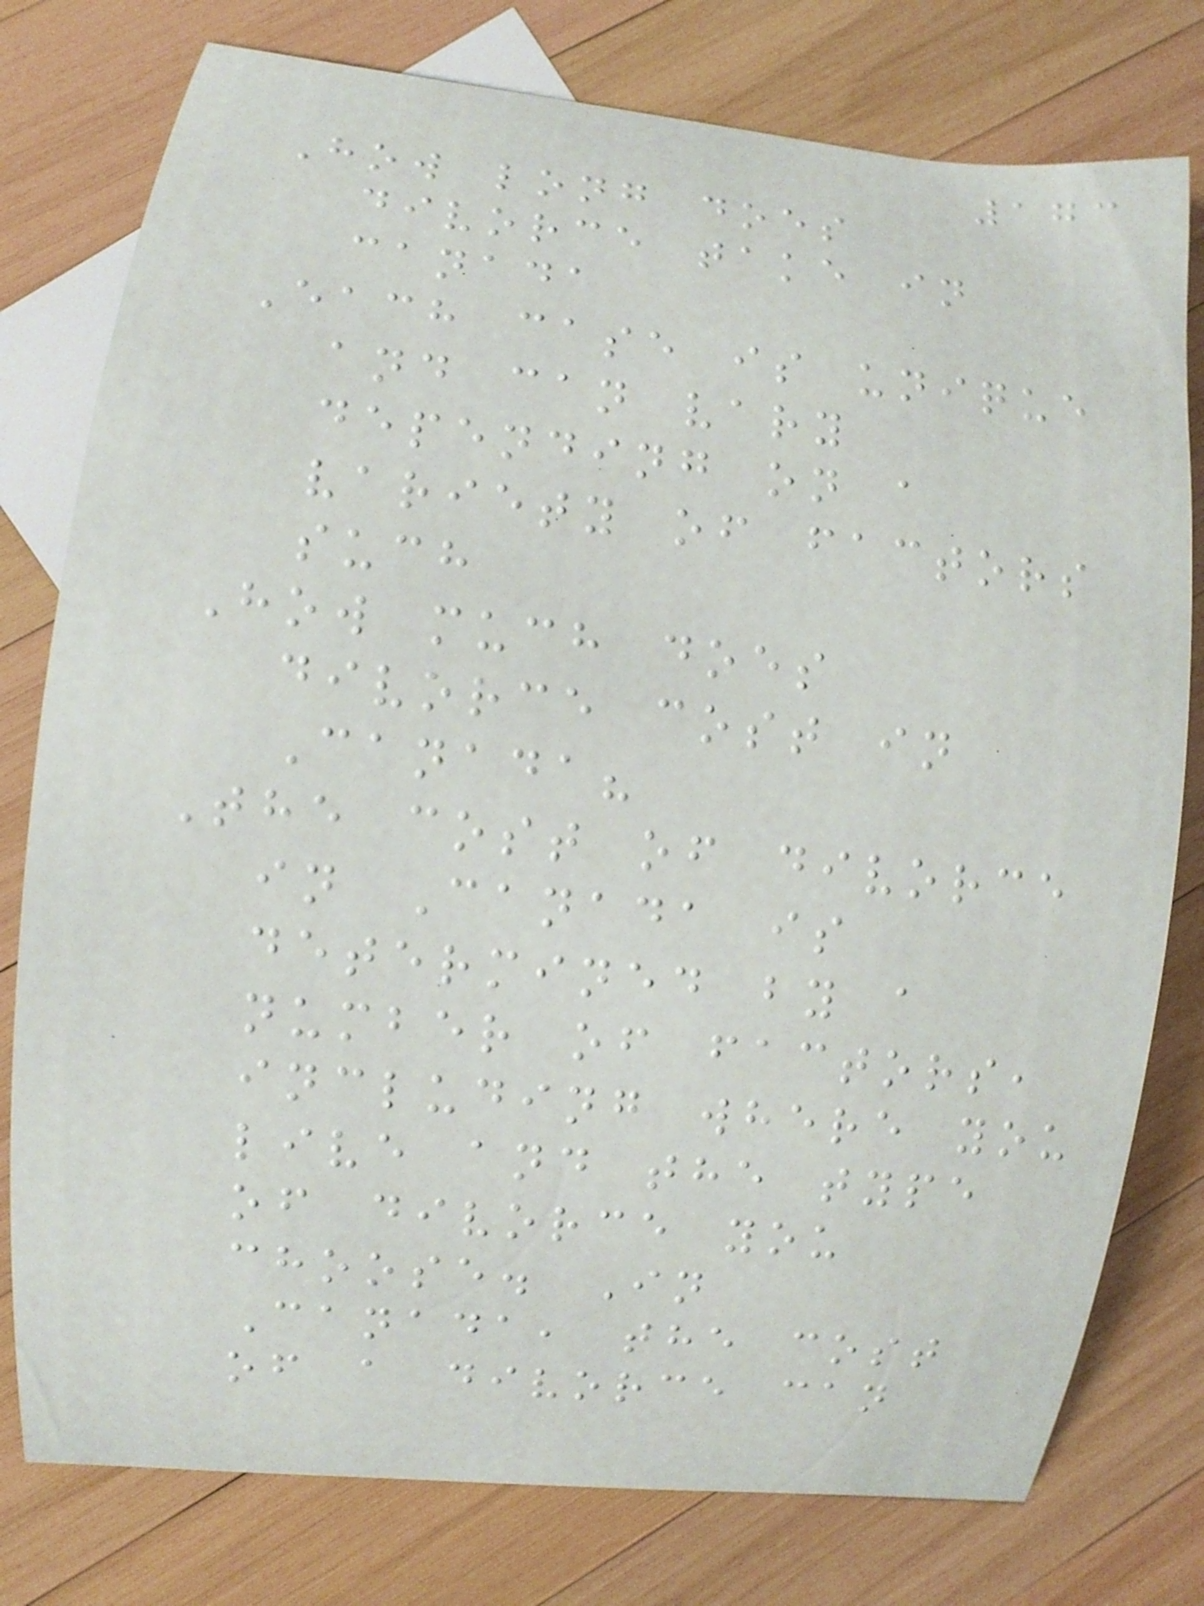173
How long does
divorce take in
canada
Each case is unique
and can vary
depending on a
variety of factors
such
How much does
divorce cost in
Canada?
The cost of divorce
in Canada is
determined by a
number of factors,
including where you
live and the type
of divorce you
choose. In
Canada, the cost
of a divorce can
